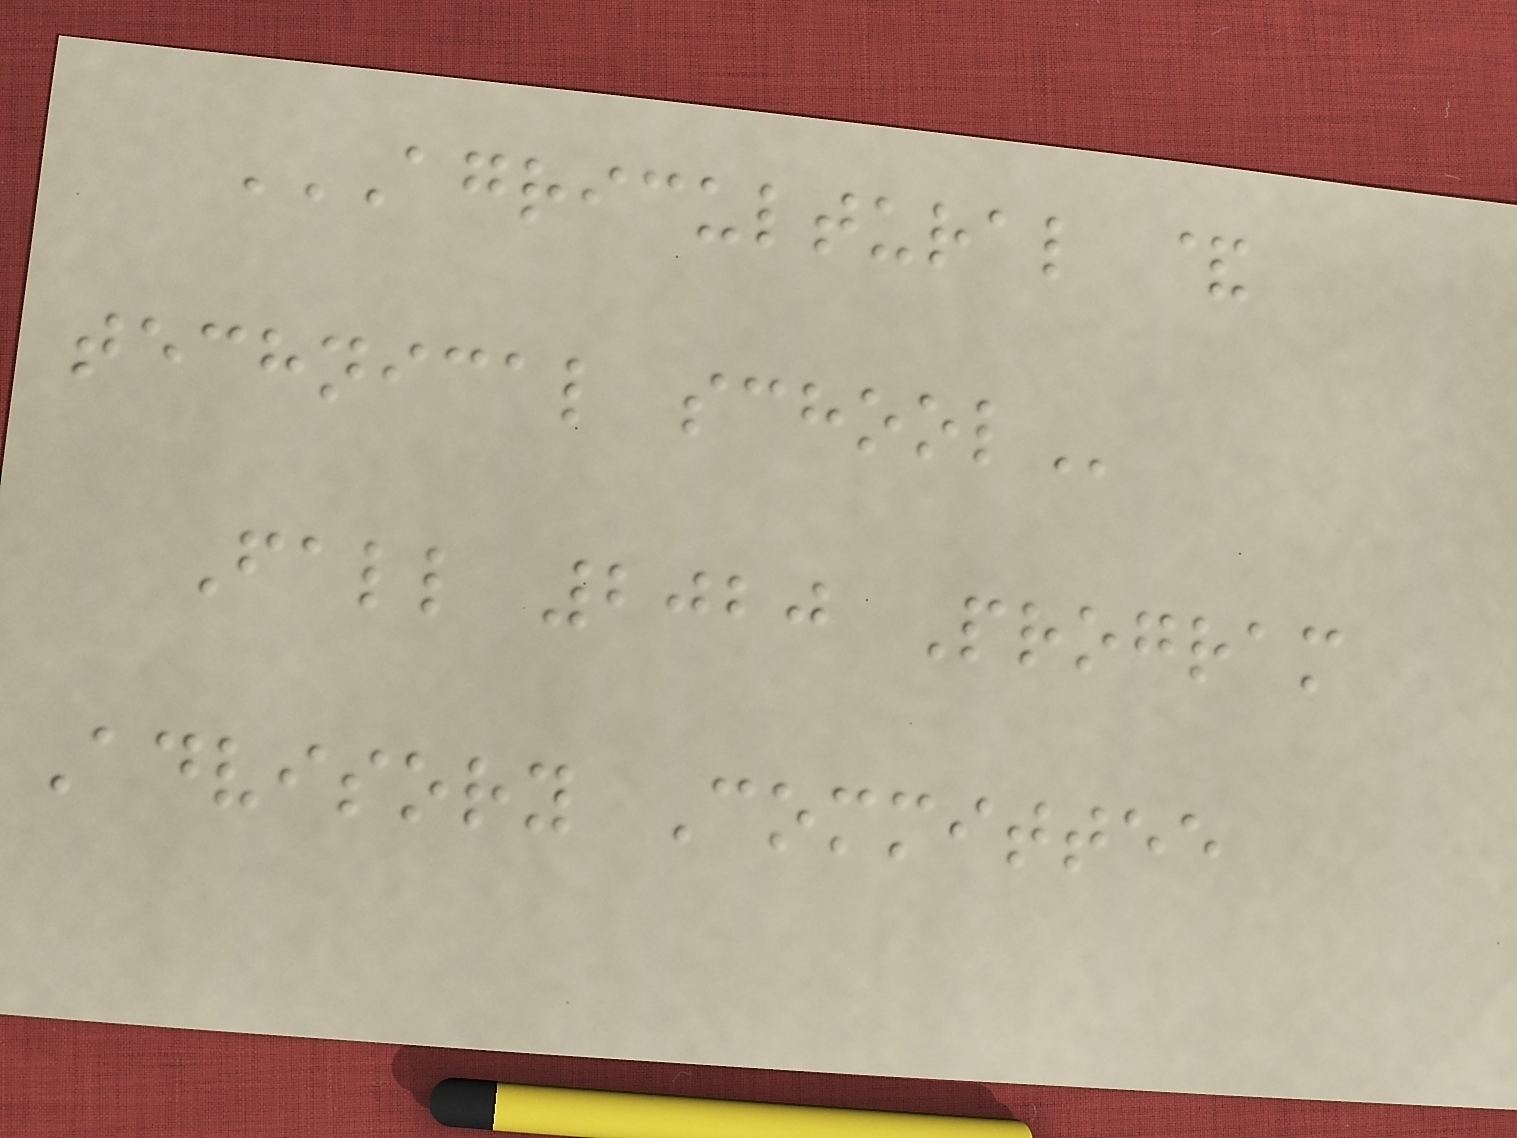AGRICULTURAL &
TECHNICAL SCHOOL
Fall 2020 Program
Advisory Committee
